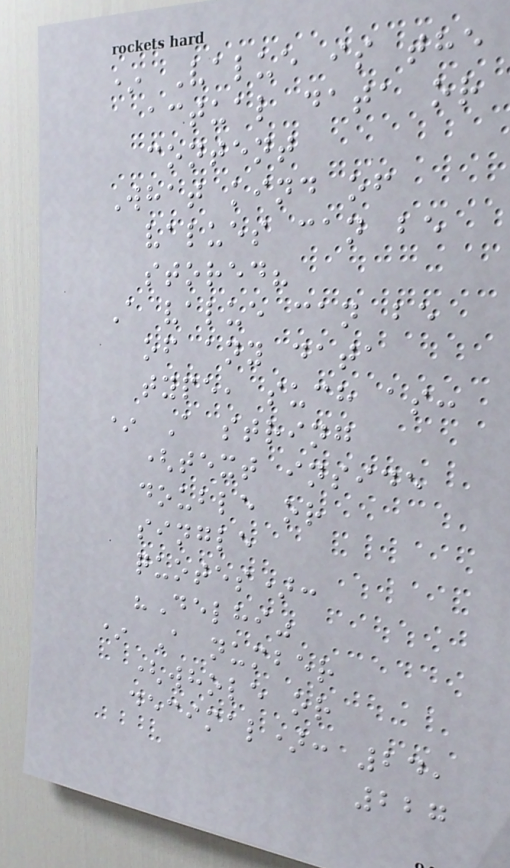* Value is the
actual data or
content
What kind of
values can be
stored?
A value can be
of any data
type, such as:
* A string
(text inside
double or
single
quotes):
"Delhi"
* A number
(whole or
decimal): 24,
227
